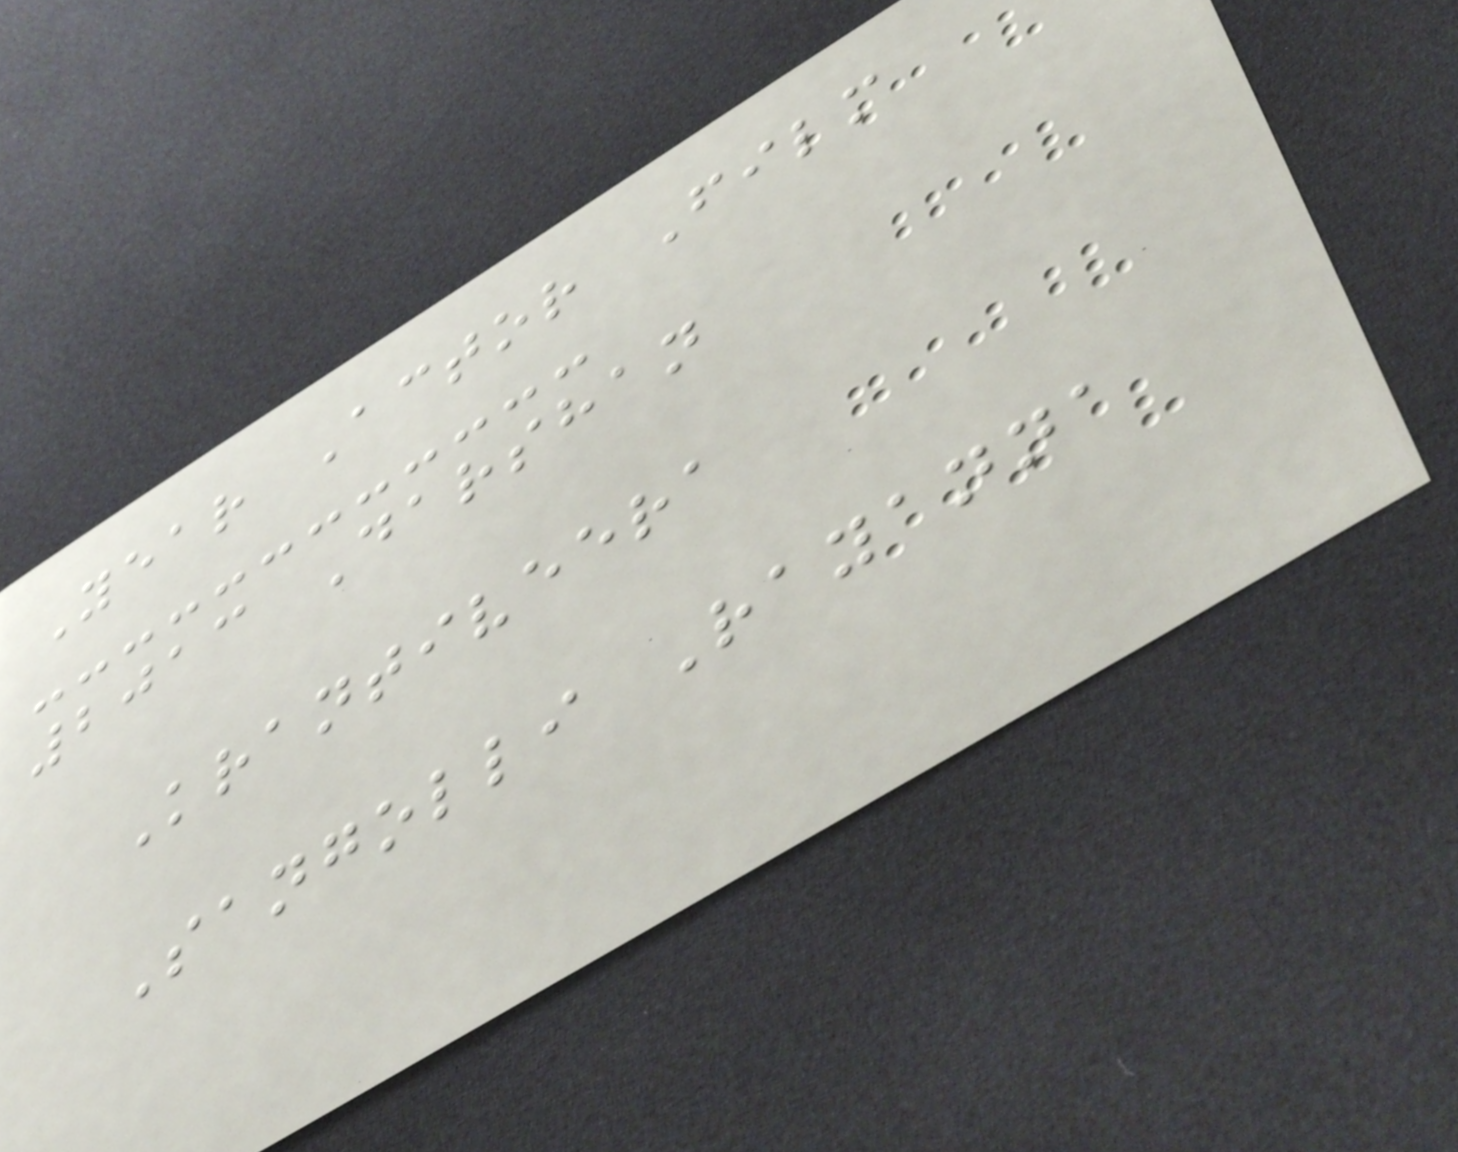Year Actor Film
2013 Darshan
Krantiveera
Sangolli Rayanna
